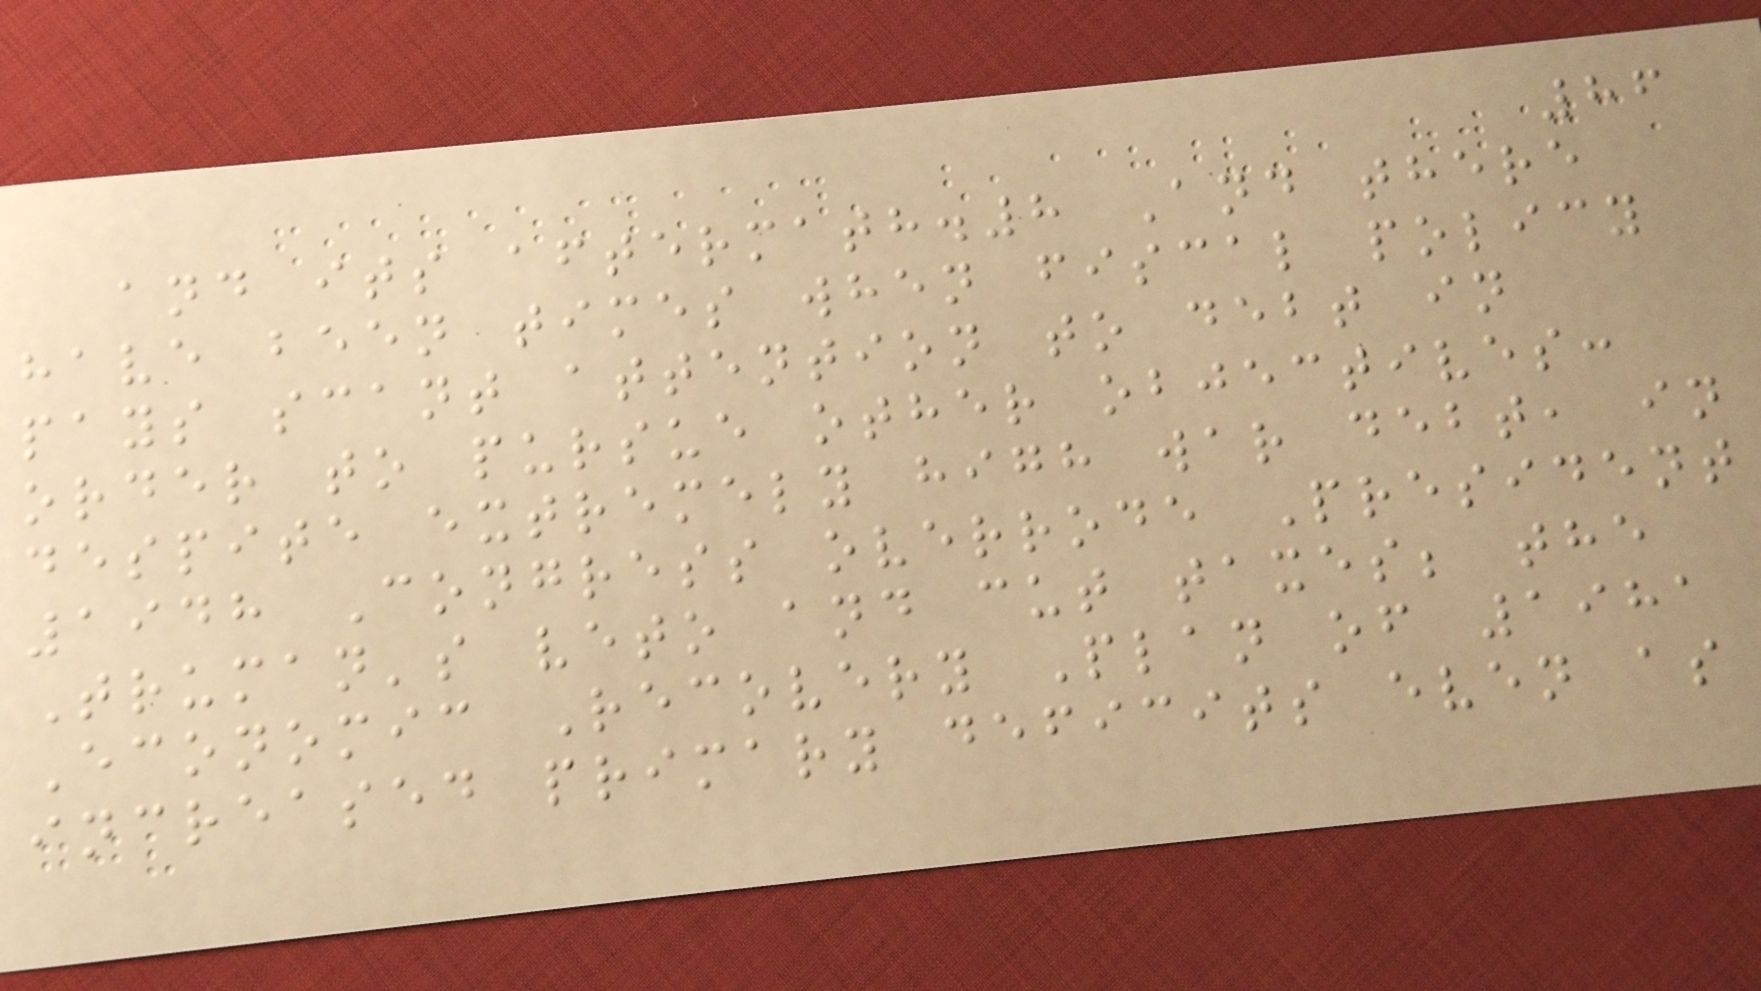86
and its aftermath.8 And there
have been times when fiscal policy
pays scant attention to debt in
order to pursue other objectives:
despite extremely high war debt, in
1948 Congress overrode President
Truman's veto and cut taxes; the
Economic Recovery Plan of 1981
increased primary deficits even as
